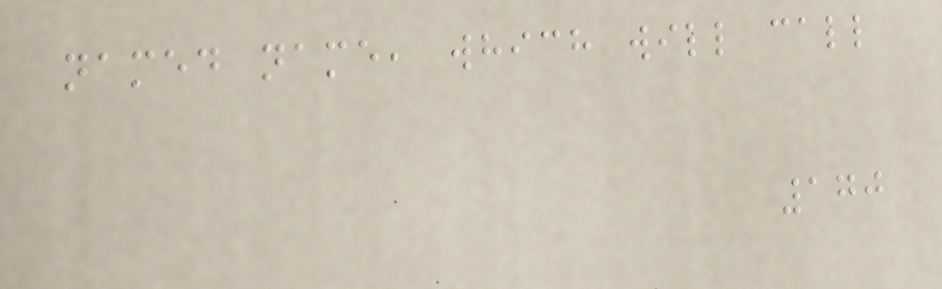named name, which will call
170
